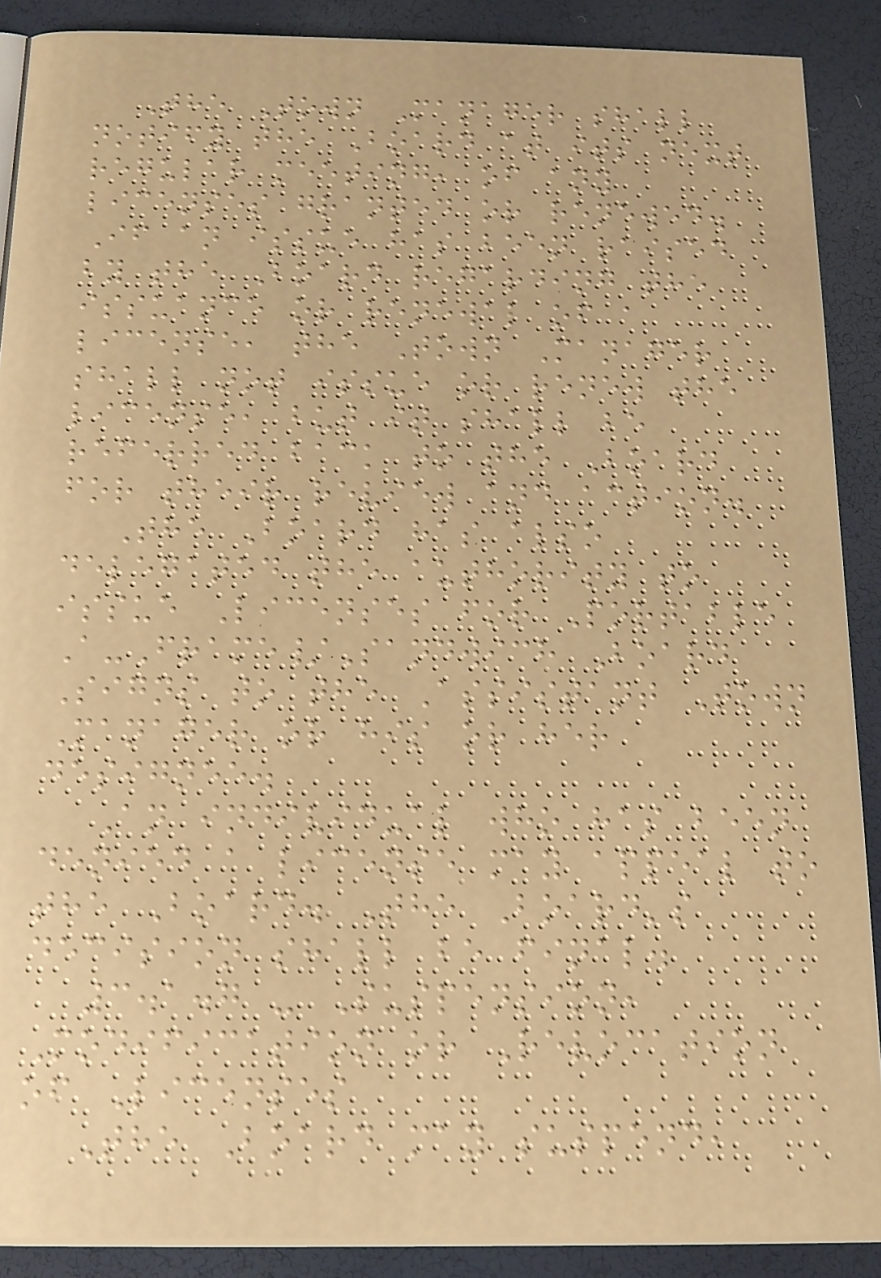The Town Manager shall
notify the Board at its next
regular meeting, of any
licenses granted or renewed.
If an issue has been raised
by the Board regarding the
issuance or renewal of a
license, the Town Manager
shall not issue or renew the
license, but it shall be
referred back to the Board
for their review and action.
The Board has also
delegated the authority to
issue Licenses for Portable
A-Frame/Sandwich Board
Signs to the Assistant Town
Manager or his or her
designee.
An individual who has been
denied a license may appeal to
the Board. The Board's
decision shall be final.
3.1.7 - Suspension,
Modification or Revocation
of Licenses
The Board may suspend,
